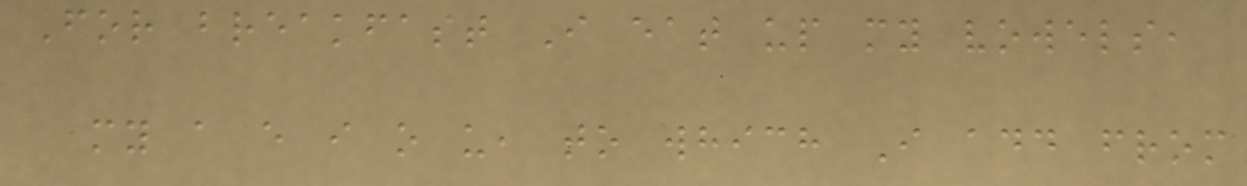For breakfast I eat up my vowels,
my a e i o u, to which I add from
